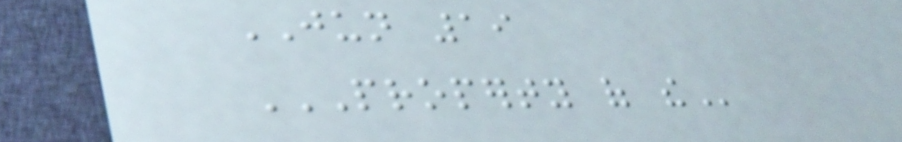JUN 19
PROPERTY OF THE
